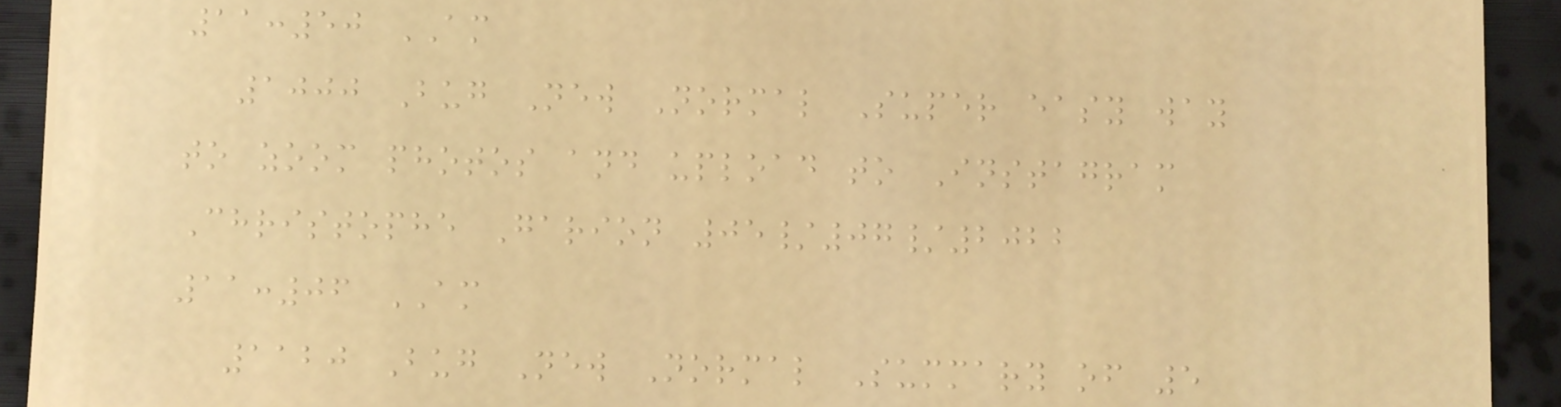11:50 AM
1000 Bug New Normal Super easy way
to zoom photos and upload to Instagram
Christophe Garion 05/07/2022
11:06 AM
1120 Bug New Normal Summary of 5
